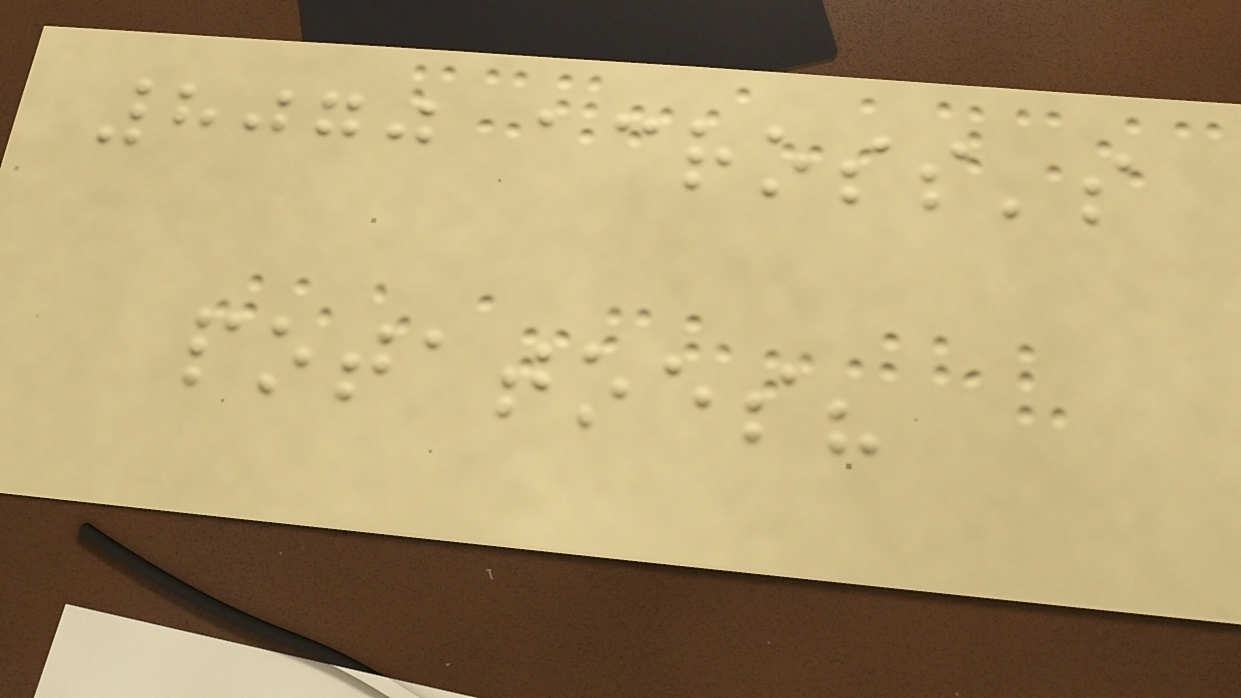8070 across's
potatoes?
